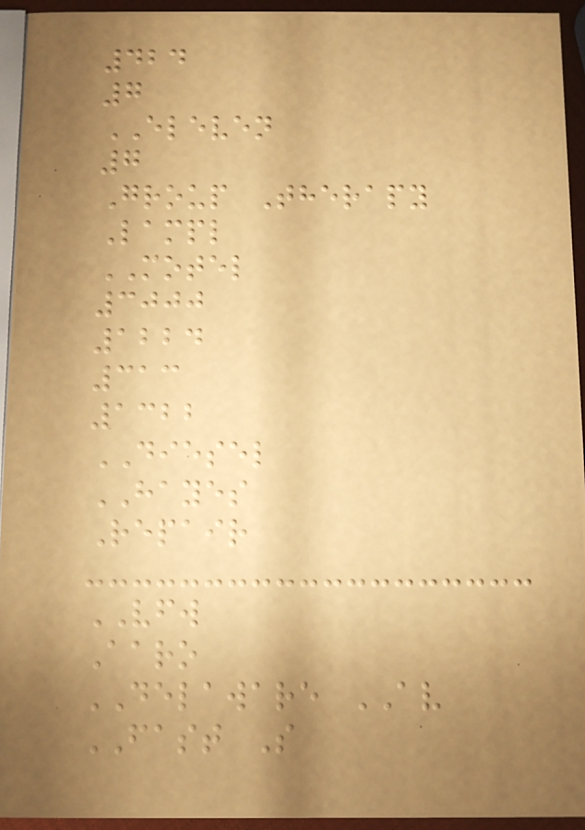424
7
ELEVEN
7
Group Therapy
Lampl
MOTEL
3000
1224
313
1322
DIESEL
HAYES
Repair
VFW
Aaro
DELAWARE AV
FAST S
